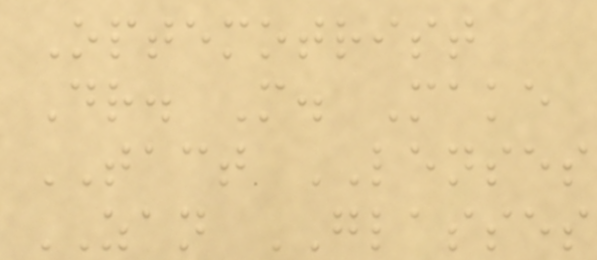Optemotrist
Dr. M. Make
TACT LENSES
ZAN GLASSES
